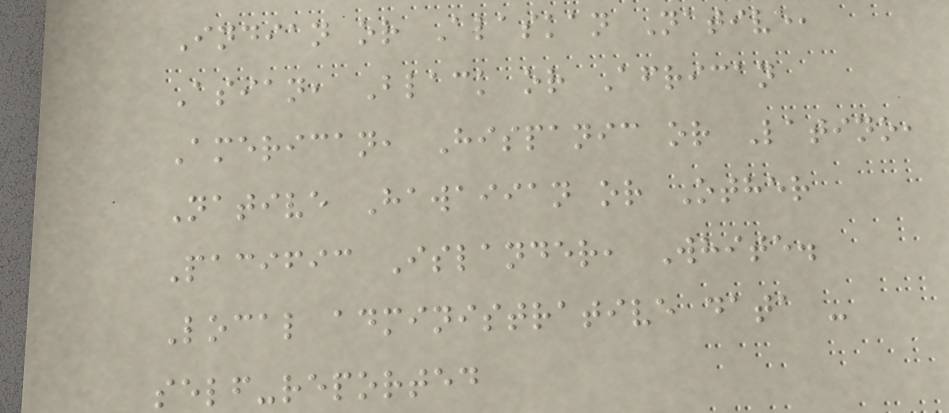Indian or Alaskan Native,
Asian, Black or African
American, Hispanic or Latino,
Native Hawaiian or Other
Pacific Islander, White.
Local administrative data -
self-reported
